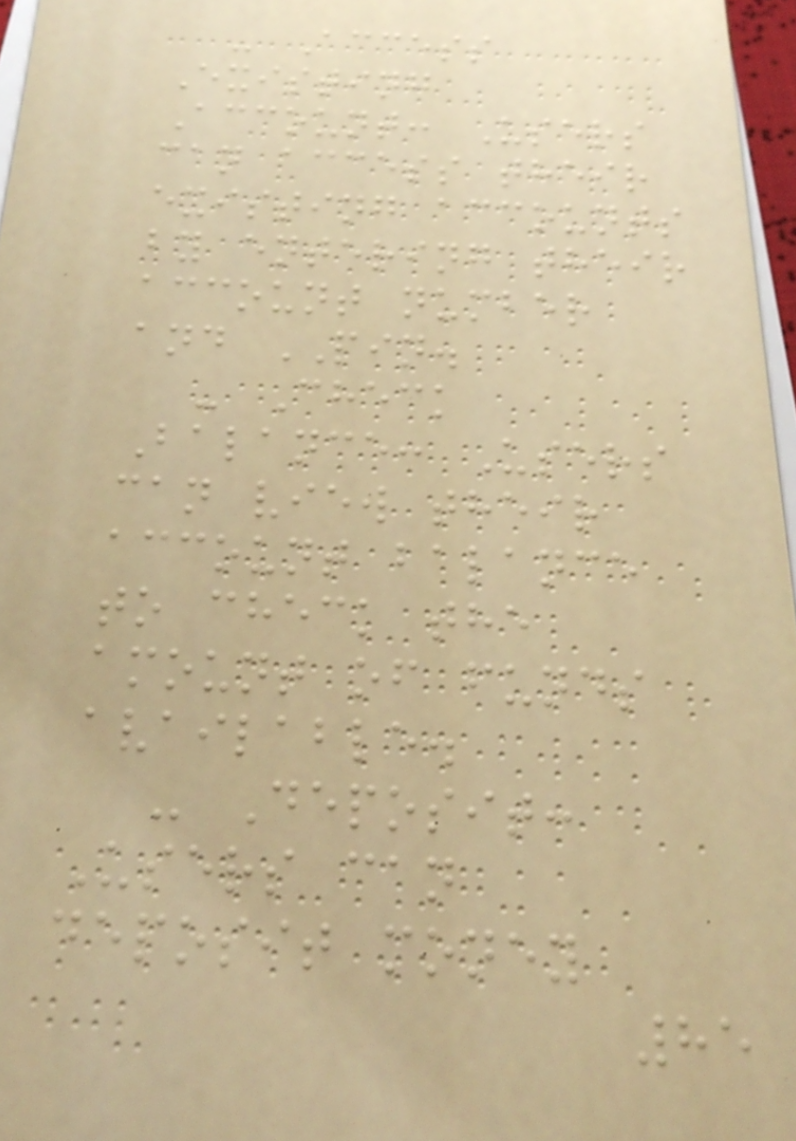- Access
Existing
Account: Users
can access their
existing accounts
by entering their
account number
and PIN.
- Check
Balance: Users
can view their
account balance
to check the
amount of funds
available.
- Deposit:
Users can
deposit money
85
